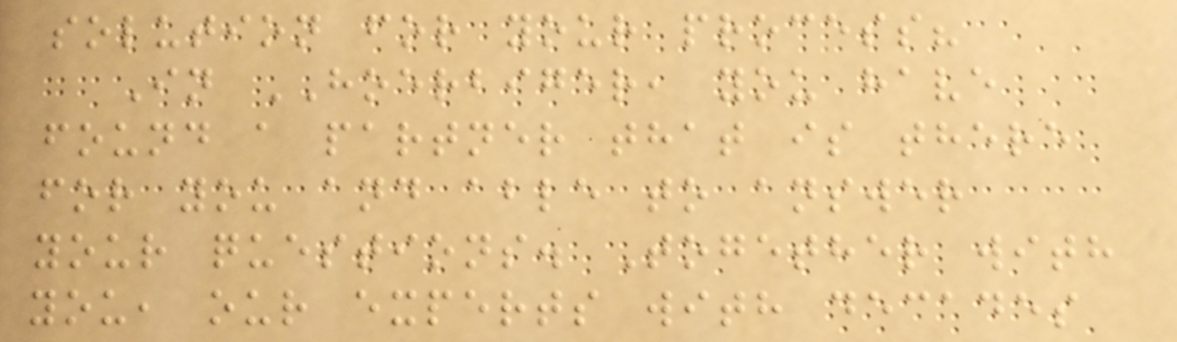solution for your process?
In HOERBIGER, you have
found a partner that is there
for you and able to answer
your questions. Together with
you, our experts with decades
